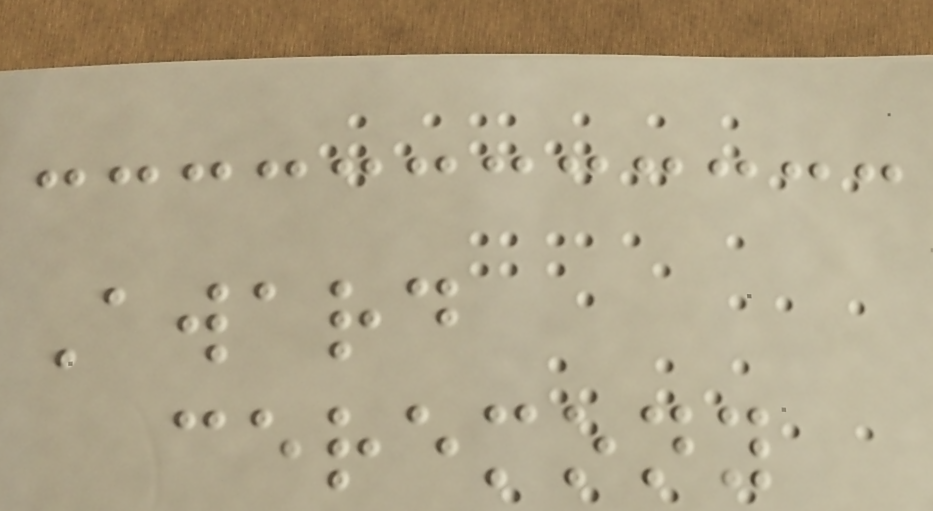Award
ceremony
